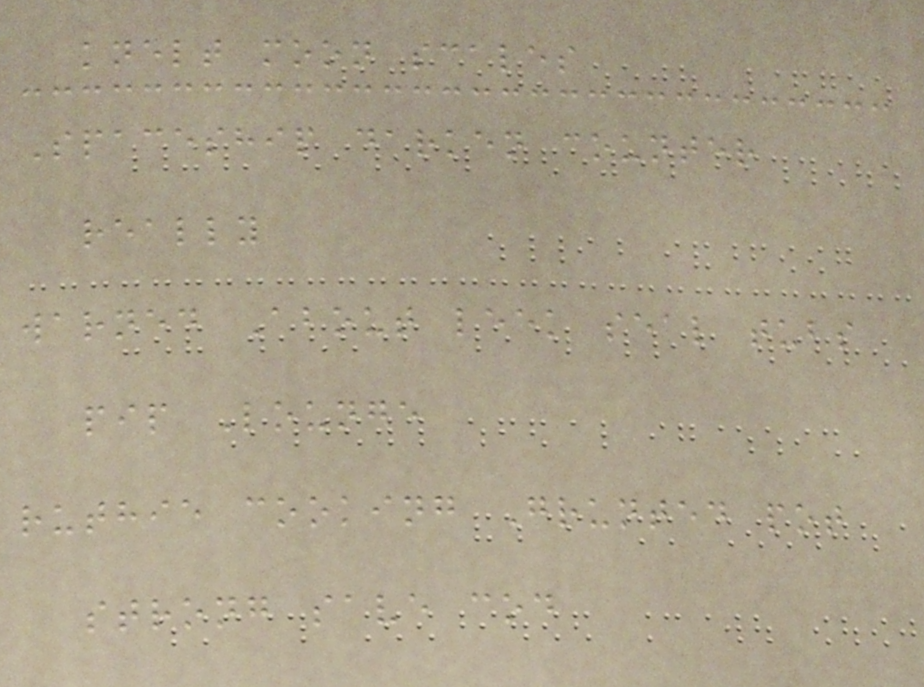knelt moon scales
Spaceship darken counter
really
warned About leek seal tubs
pip Lounge
ruthie cooking Grunted pot
strong save cod
